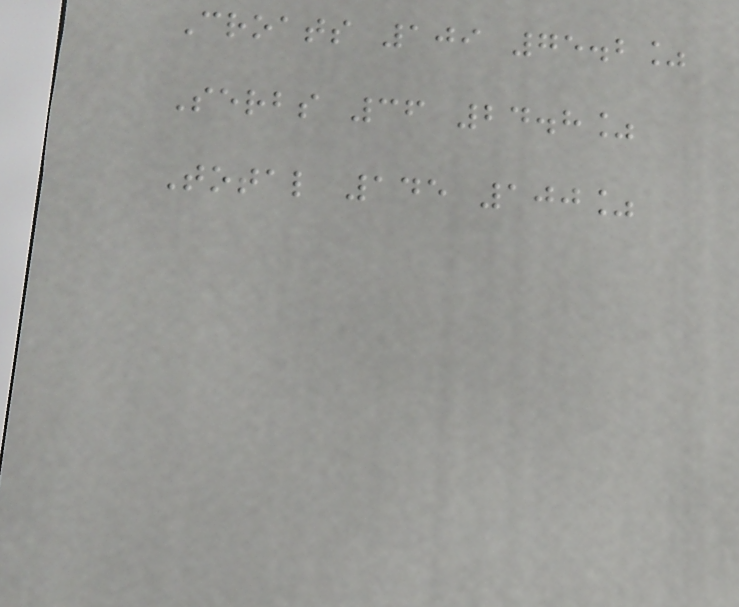Croats 109 75.2%
Serbs 36 24.8%
Total 145 100%
